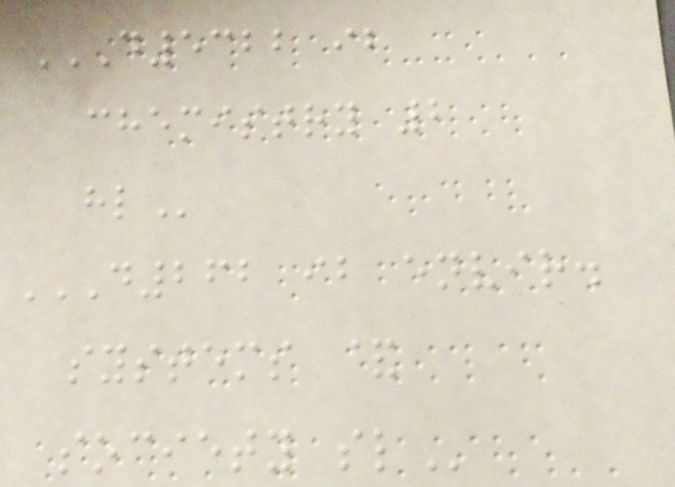D5322 IB
CHEMISTRY 2
HL
D262 IB ENVIR.
SYSTEMS &
SOCIETY SL
